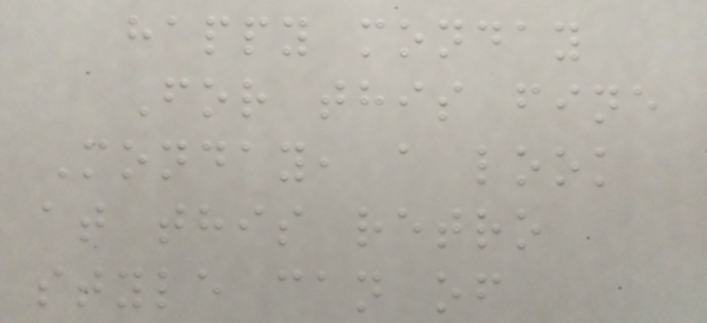happy monday
For this fine
Monday, a look
at this retro
style can of
